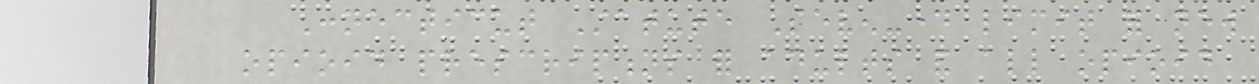Connecticut Statute Seven-day limit for new
opioid prescriptions for adults and all opioid
